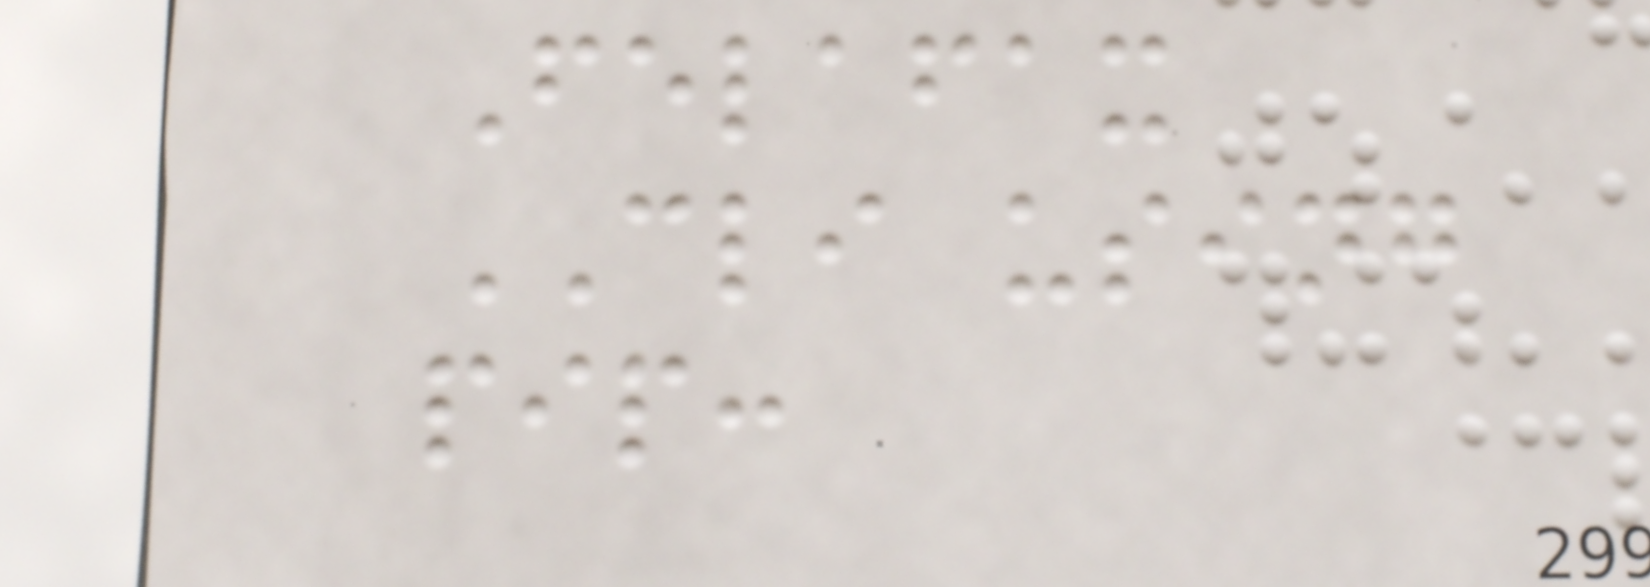Felafax
CLI using
pip:
